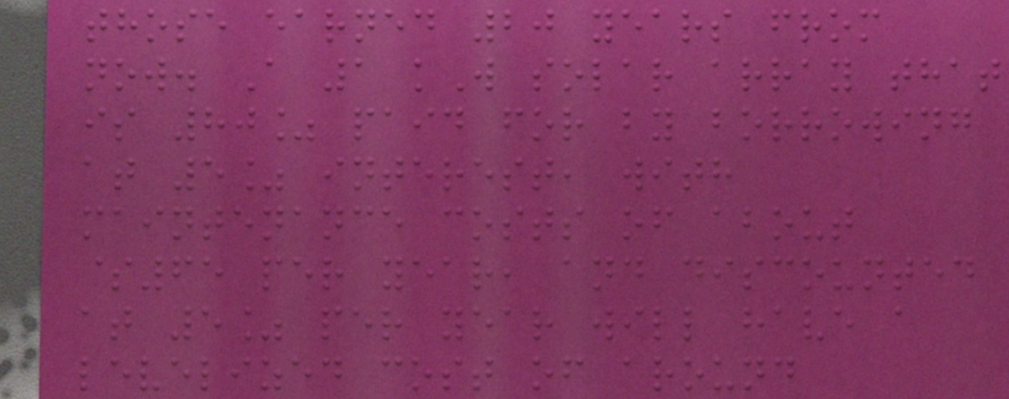those earned 20 years from
now. A 1 kW solar array that
is 80% paid for by borrowing
at 5% interest, with
maintenance costs of about
$65 per year, and discounted
at 5% per year will have a
levelized cost of around
